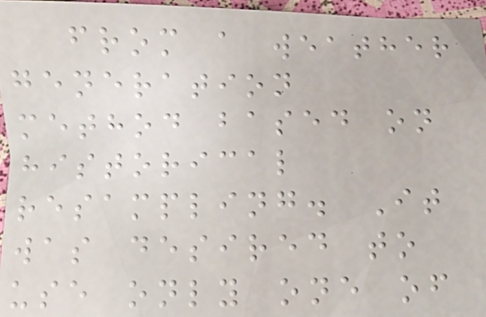from a weather
generation
method based on
historical
resampling. It
was desired to
use only one of
